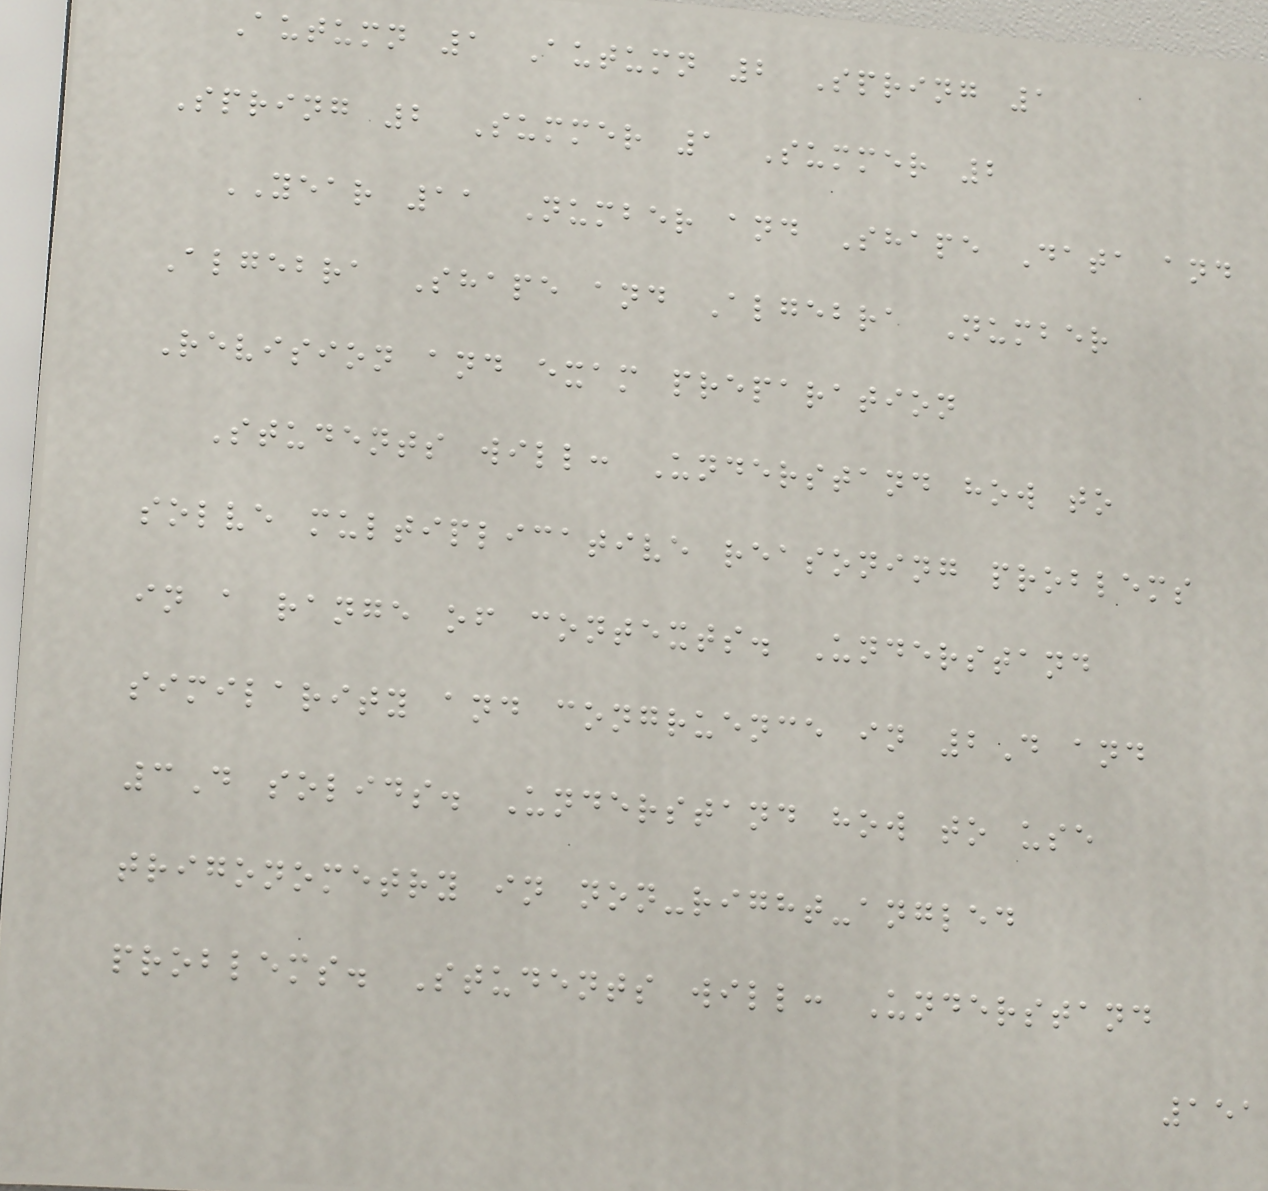Autumn 1 Autumn 2 Spring 1
Spring 2 Summer 1 Summer 2
YEAR 11 Number and Shape Data and
Algebra Shape and Algebra Number
Revision and exam preparation
Students will: Understand how to
solve multiplicative reasoning problems
in a range of contexts. Understand
similarity and congruence in 2D and
3D solids. Understand how to use
trigonometry in non-right-angled
problems. Students will: Understand
151
